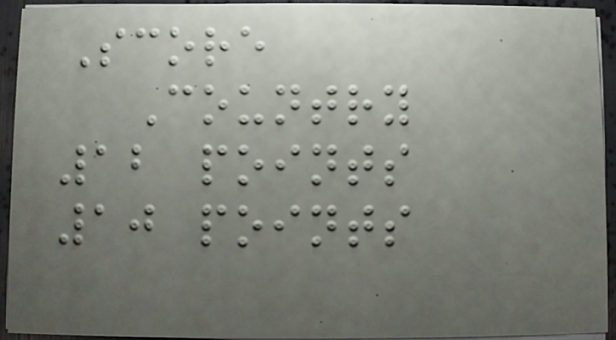Score
Country
12 points
10 points
